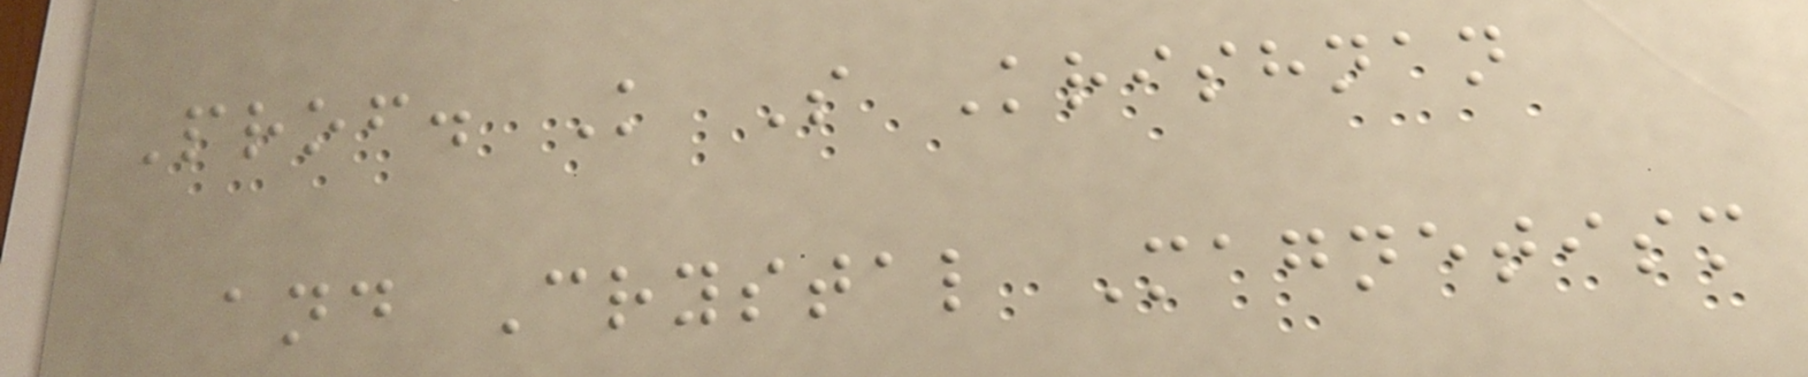Prof. K S Krishnan
and Crystal Magnetism
